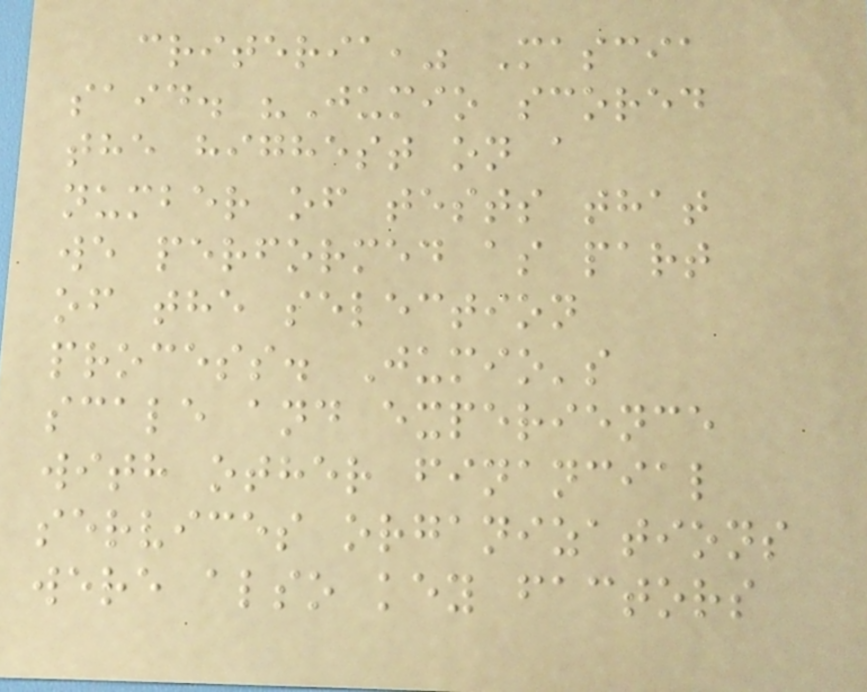criteria," Mascia
said. "Jumio scored
the highest on a
number of tests that
we performed as part
of the selection
process. Jumio's
scale and experience
with other financial
services organizations
were also key factors
